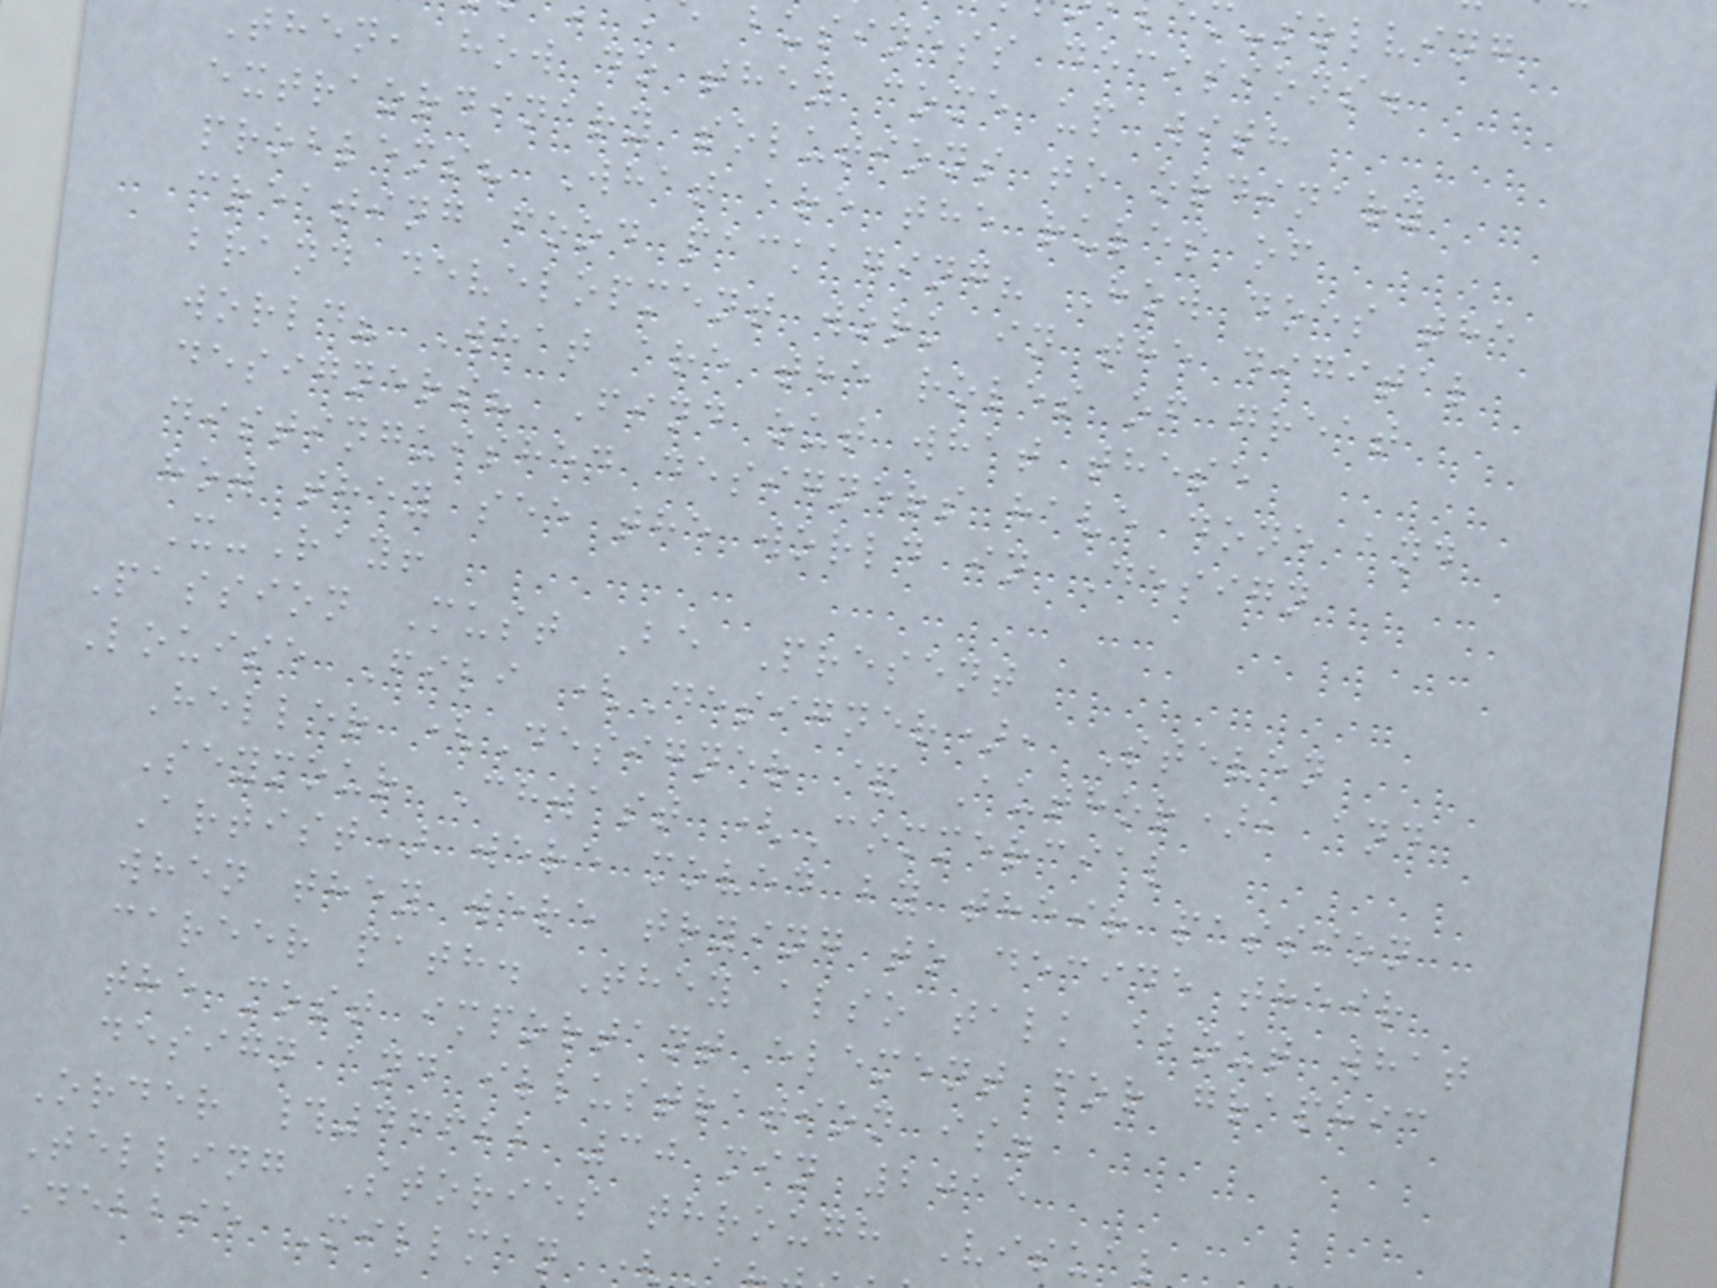business decisions.
then, how do they come up with
extraordinary solutions to ordinary
problems? What are the rules of
creating food packaging? How does the
brand development work in the digital
world? What are the roles of great
designers? Find out what these
distinguished designers have done and
how they see the world in Design
X-Ray!
Passion Must Be Present
Louise Fili (Designer), Steven
Heller (Designer & Author), and
Seymour Chwast (Commercial
Artist) were moved by their passion
when they were trying to decide their
career path. They also talk about what
the most important element for graphic
design and illustration is.
Order #46622 30 min 2015
Telling Stories through Visual
Debbie Millman (
